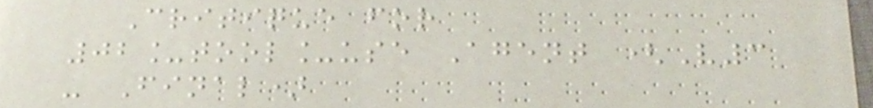Critique for
02_tool_use Agent (V3
- Final)
